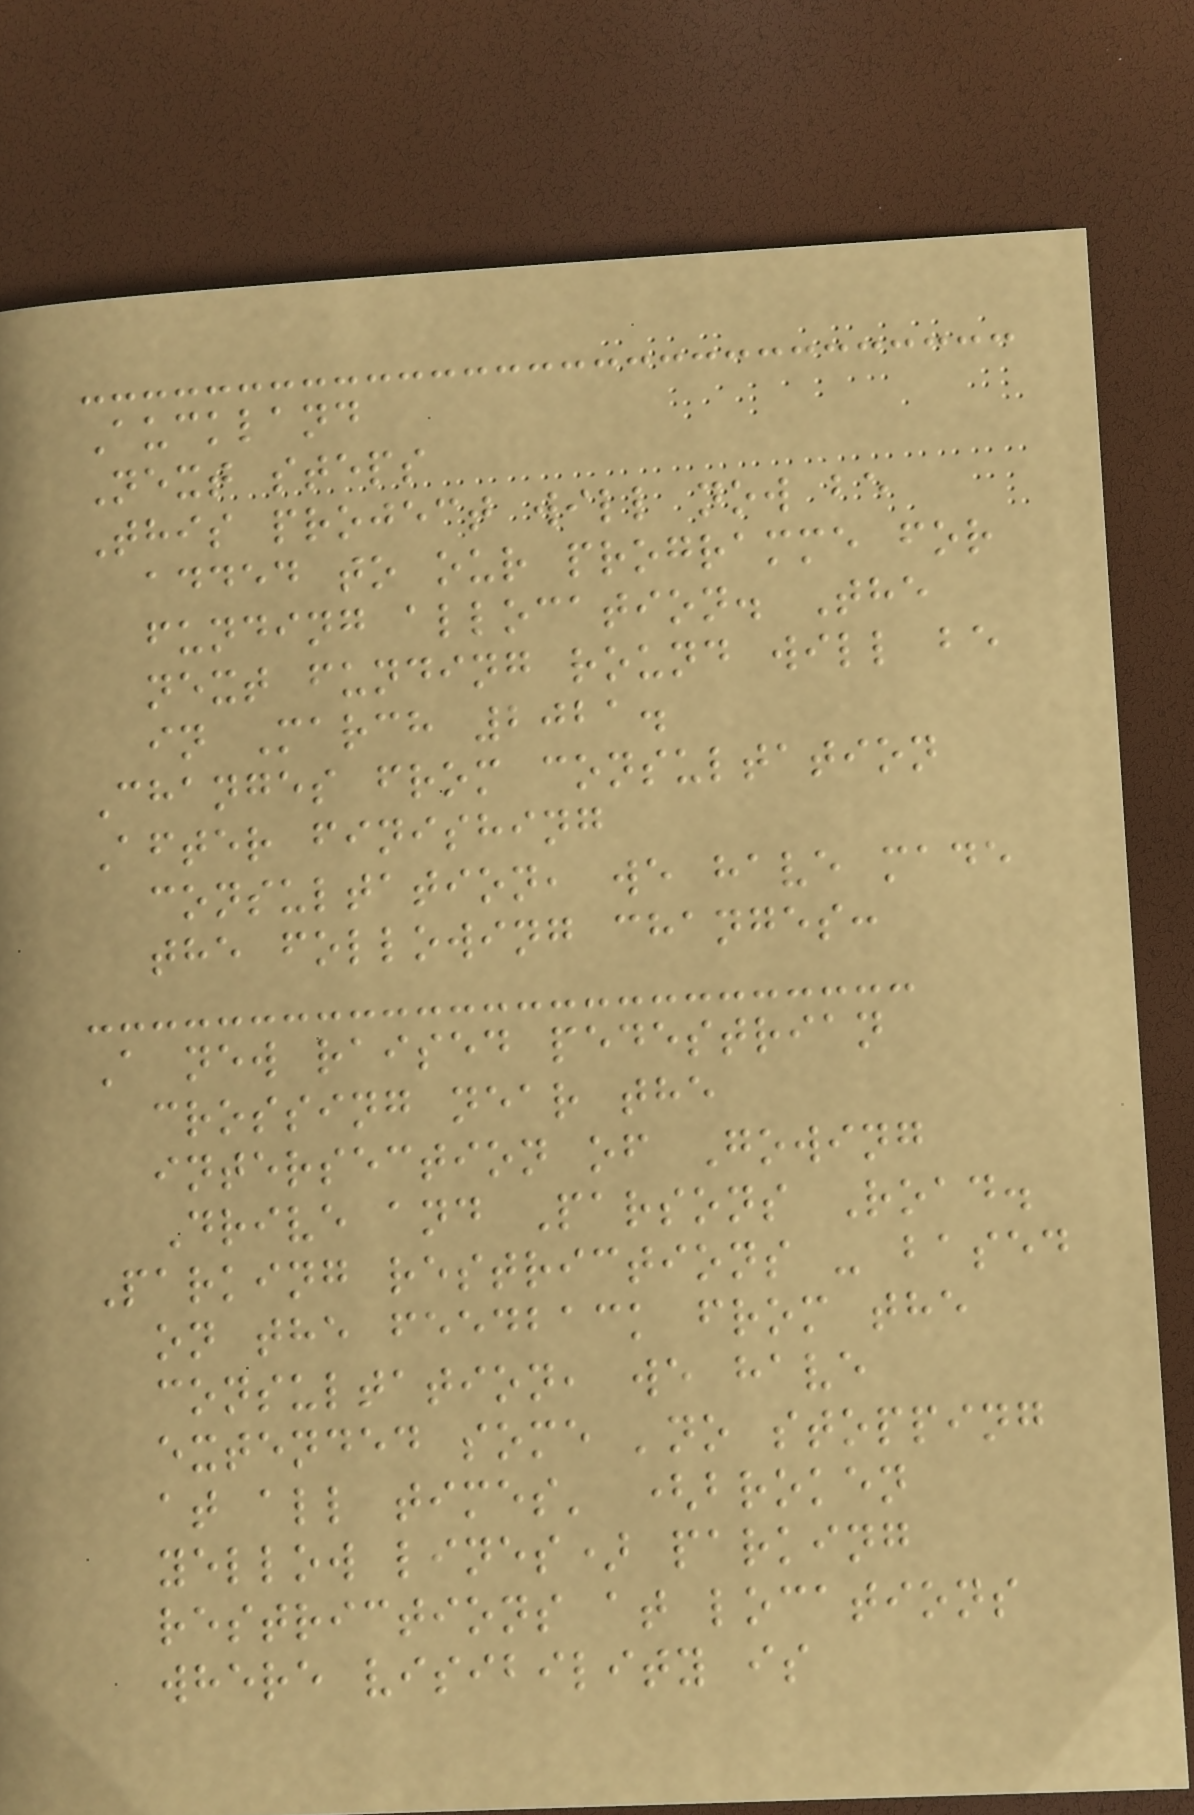Auckland
Next steps
This project will now be
added to our programme for
funding allocation. The
next funding round will be
in March 2021.
Changes from consultation
After finishing
consultation, we have made
the following changes:
A new raised pedestrian
crossing near the
intersection of Gowing
Drive and Parsons Road.
Parking restrictions - based
on the feedback from the
consultation, we have
extended some 'no stopping
at all times' (broken
yellow lines) parking
restrictions at locations
where visibility is
